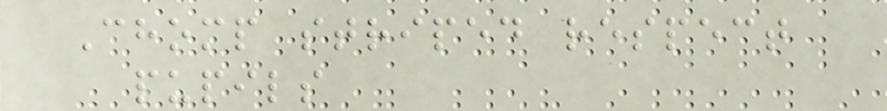Chomp striped respect
pupils
